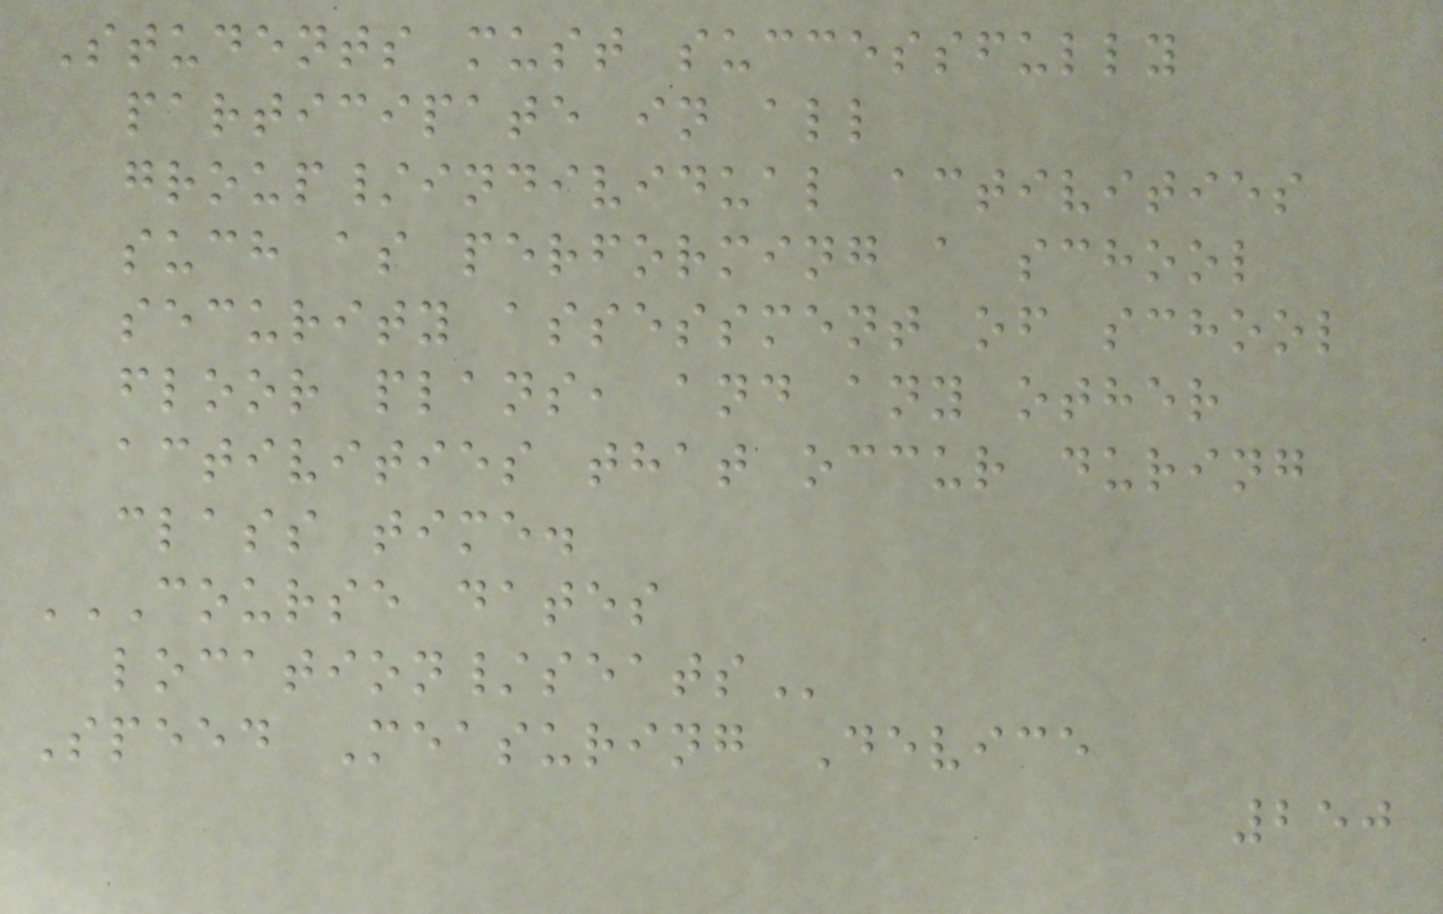Students must successfully
participate in all
group/individual activities
such as performing a school
security assessment of school
floor plans, and any other
activities that occur during
class time.
COURSE DATES
LOCATION/SEATS
Speed Measuring Device
250
